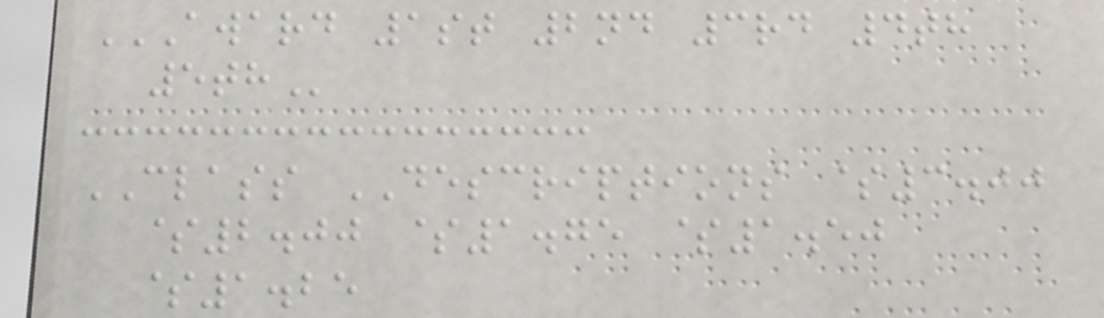AWARD 1ST 2ND 3RD 4TH
5TH
CLASS DESCRIPTIONS $3.00
$2.00 $1.75 $1.50
$1.25
